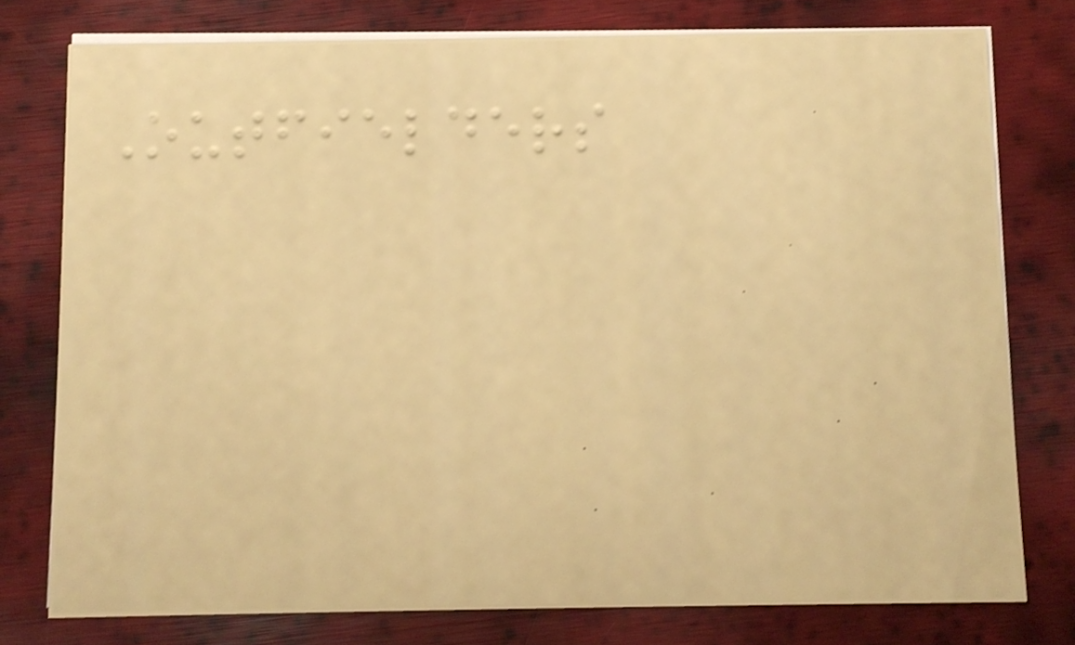Outfielders
